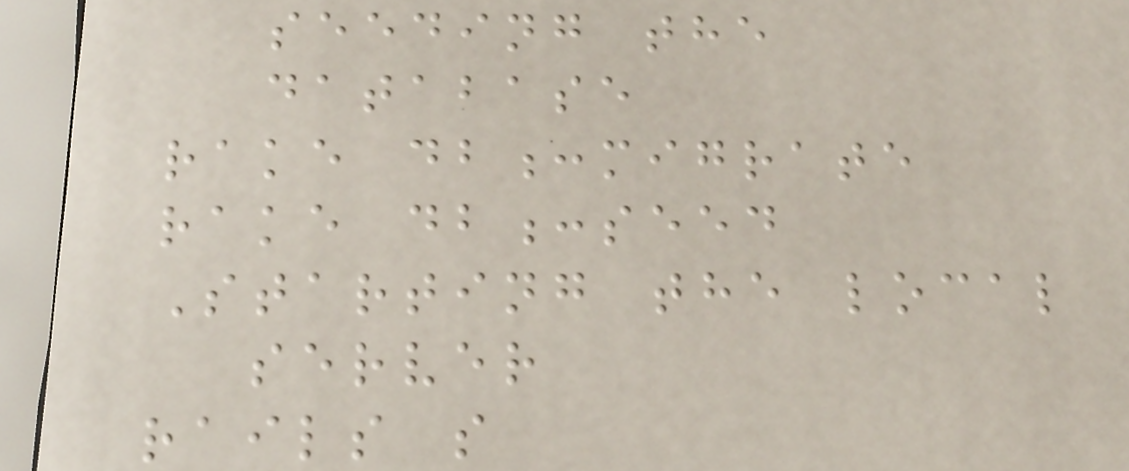seeding the
database
rake db:migrate
rake db:seed
Starting the local
server
rails s
